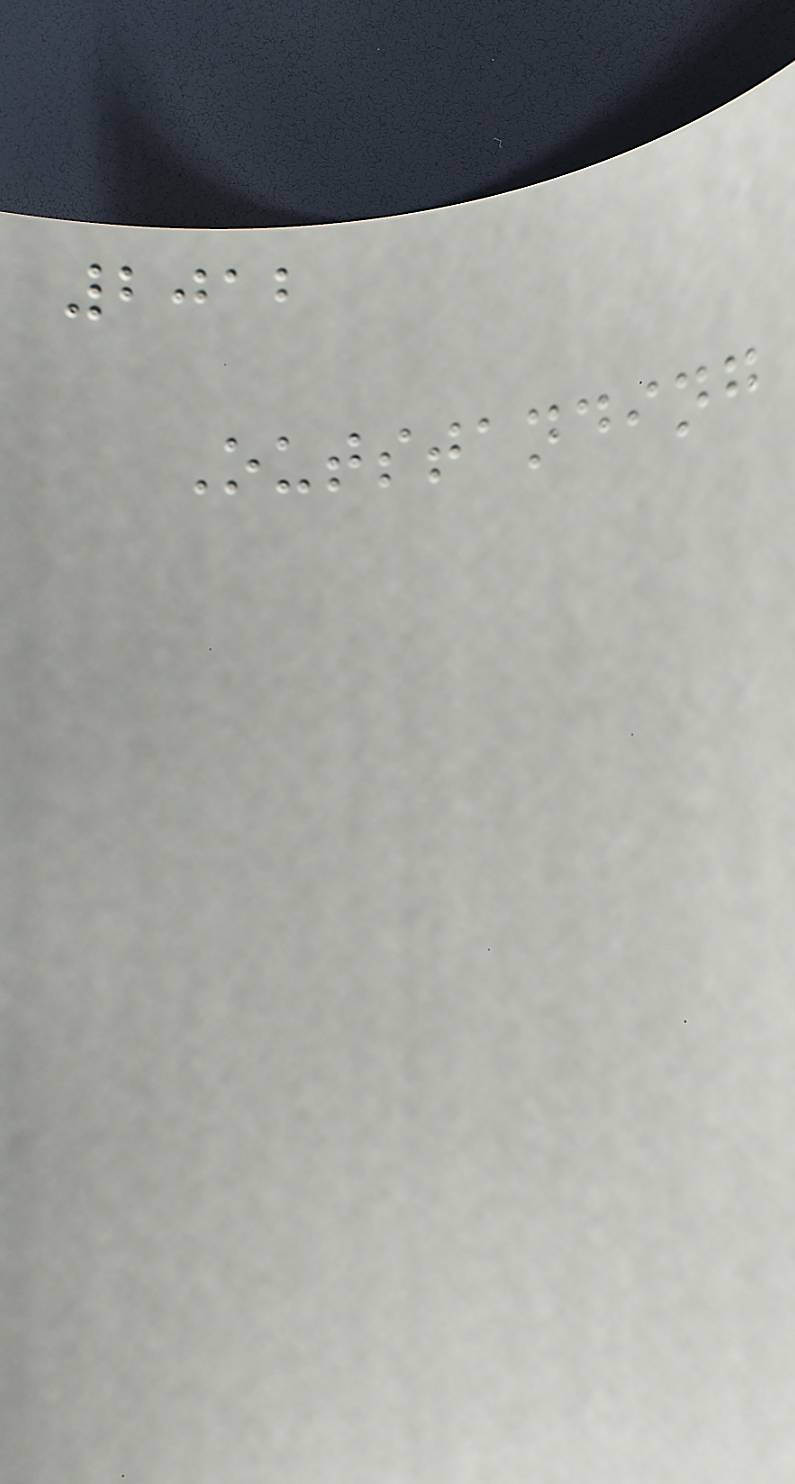2012
Outstanding
